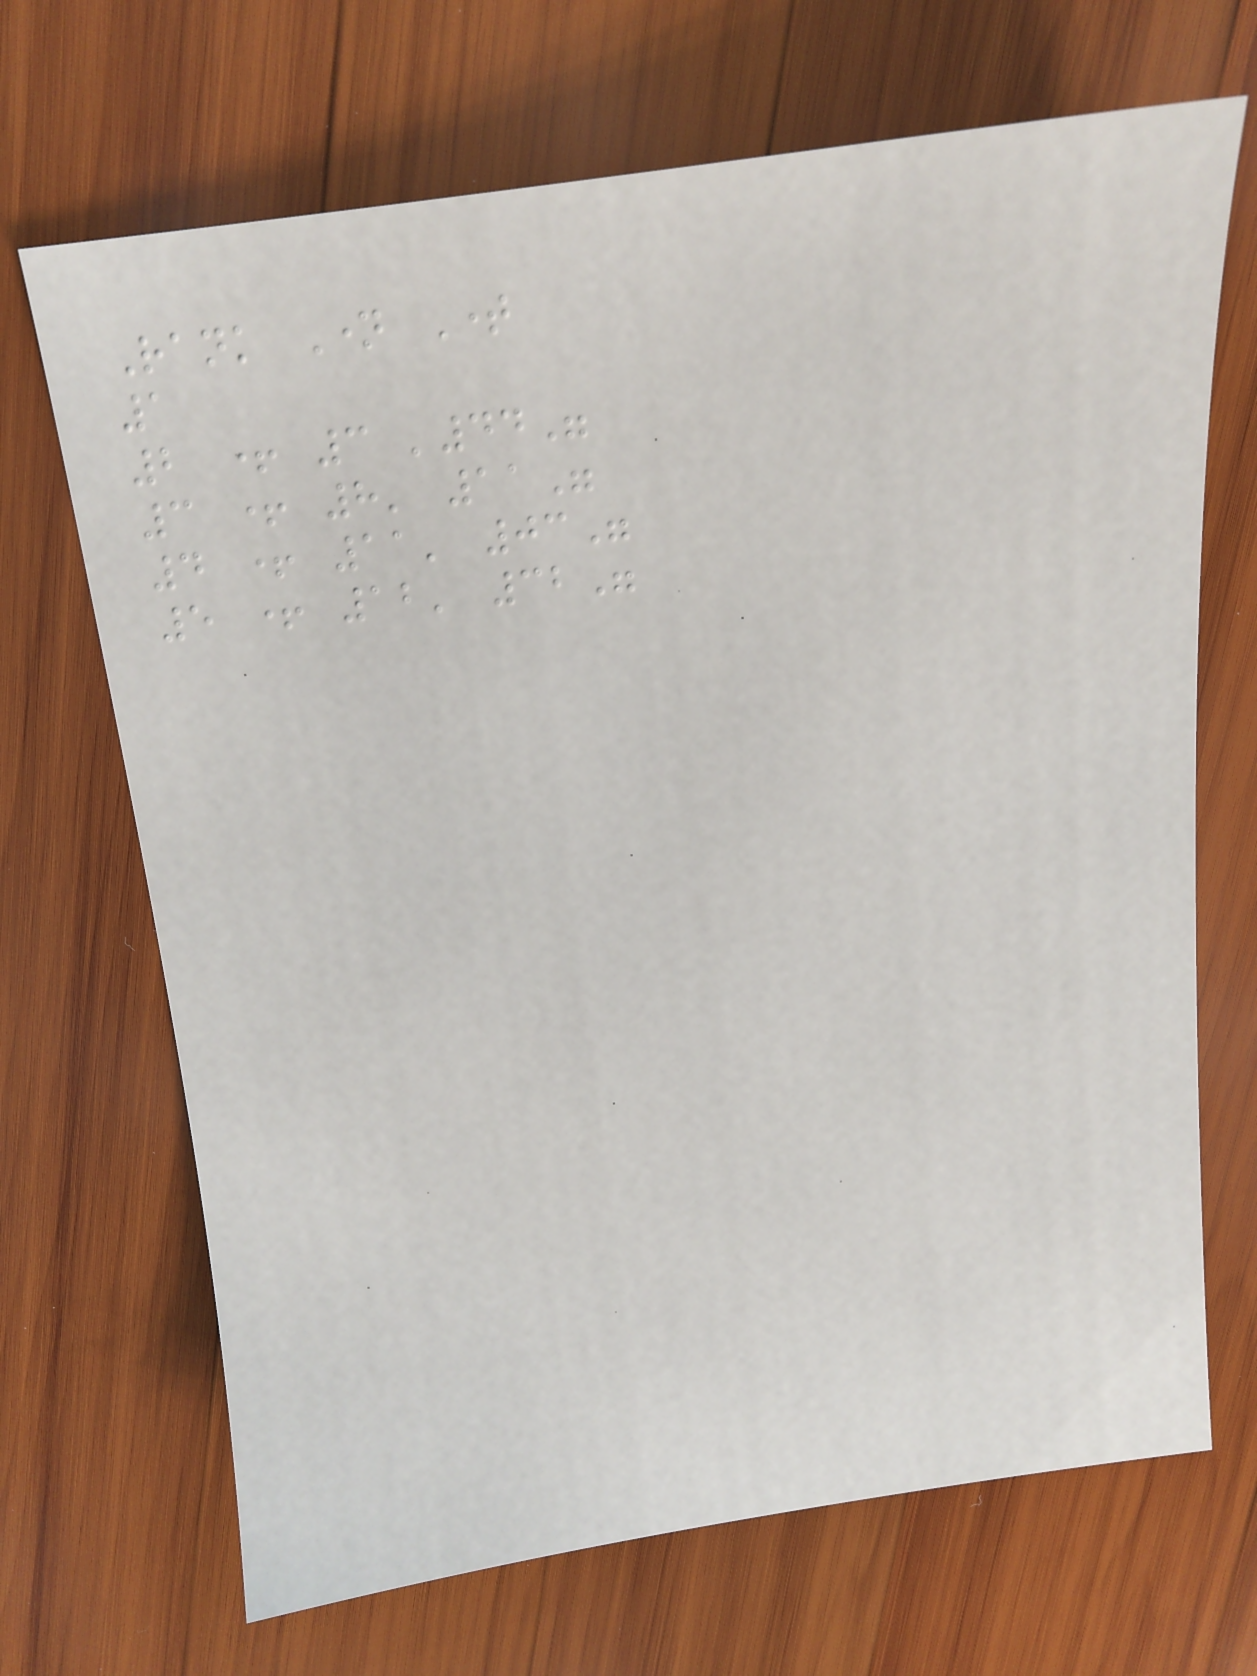Rank Name Time
1
2 + 3 '44"
3 + 8' 11"
4 + 11' 03"
5 + 12' 32"
